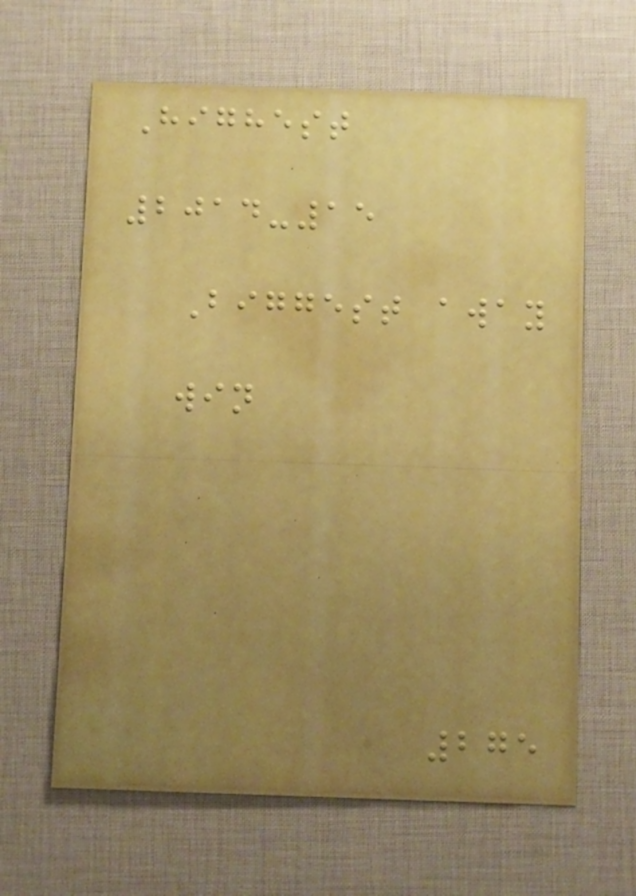Highest
2014-15
Biggest away
win
275
